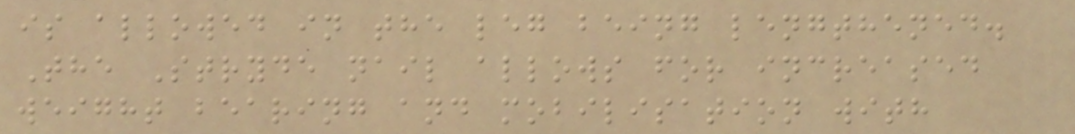is allowed in the leg being lengthened.
The Stryde nail allows for increased
weight bearing and mobilisation with
